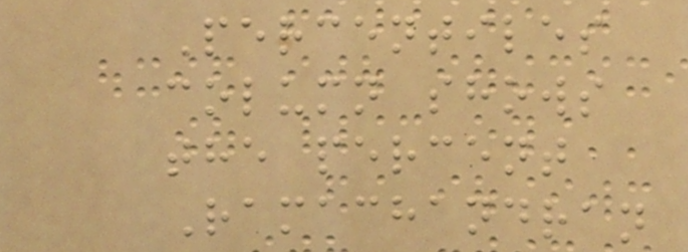Percentiles
column shows
the percent
Ramachandran
